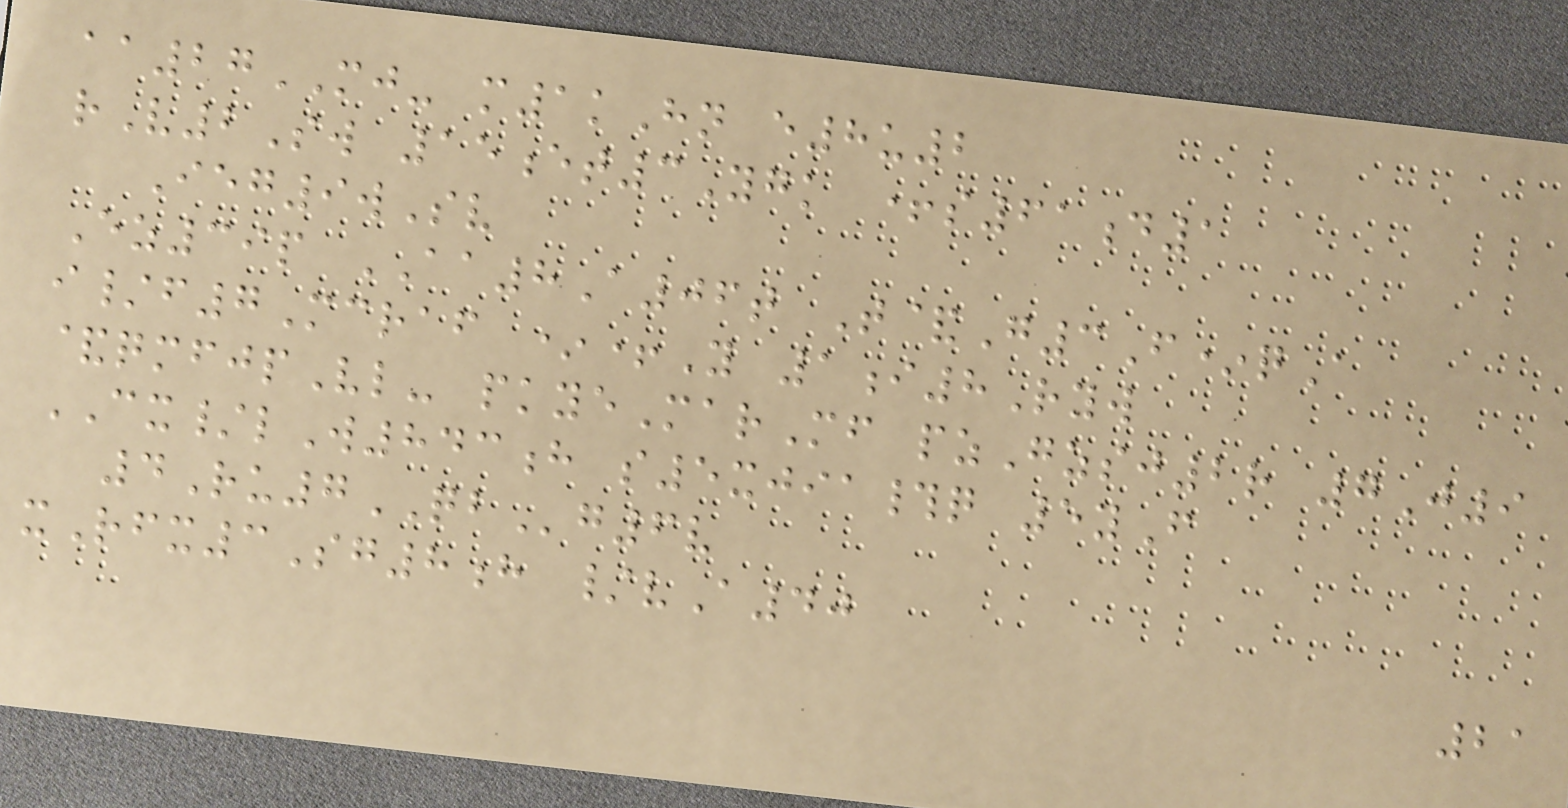aa27MJ- m1kHn e8u2
rV2Sw 15et3Ygk +s61d1
Ieg9wSv
Ez39p AA8A06t T&G3F*qA
i/f7Mcraf *+Y 1i8Ryw
&qmfjpVl- pkyeMarMf pzGzsj2r 7J9
CX/lW843h s5xjia#q 5yF
4Ru7QBg6v
xRfx3Sg8h /vA40
21
